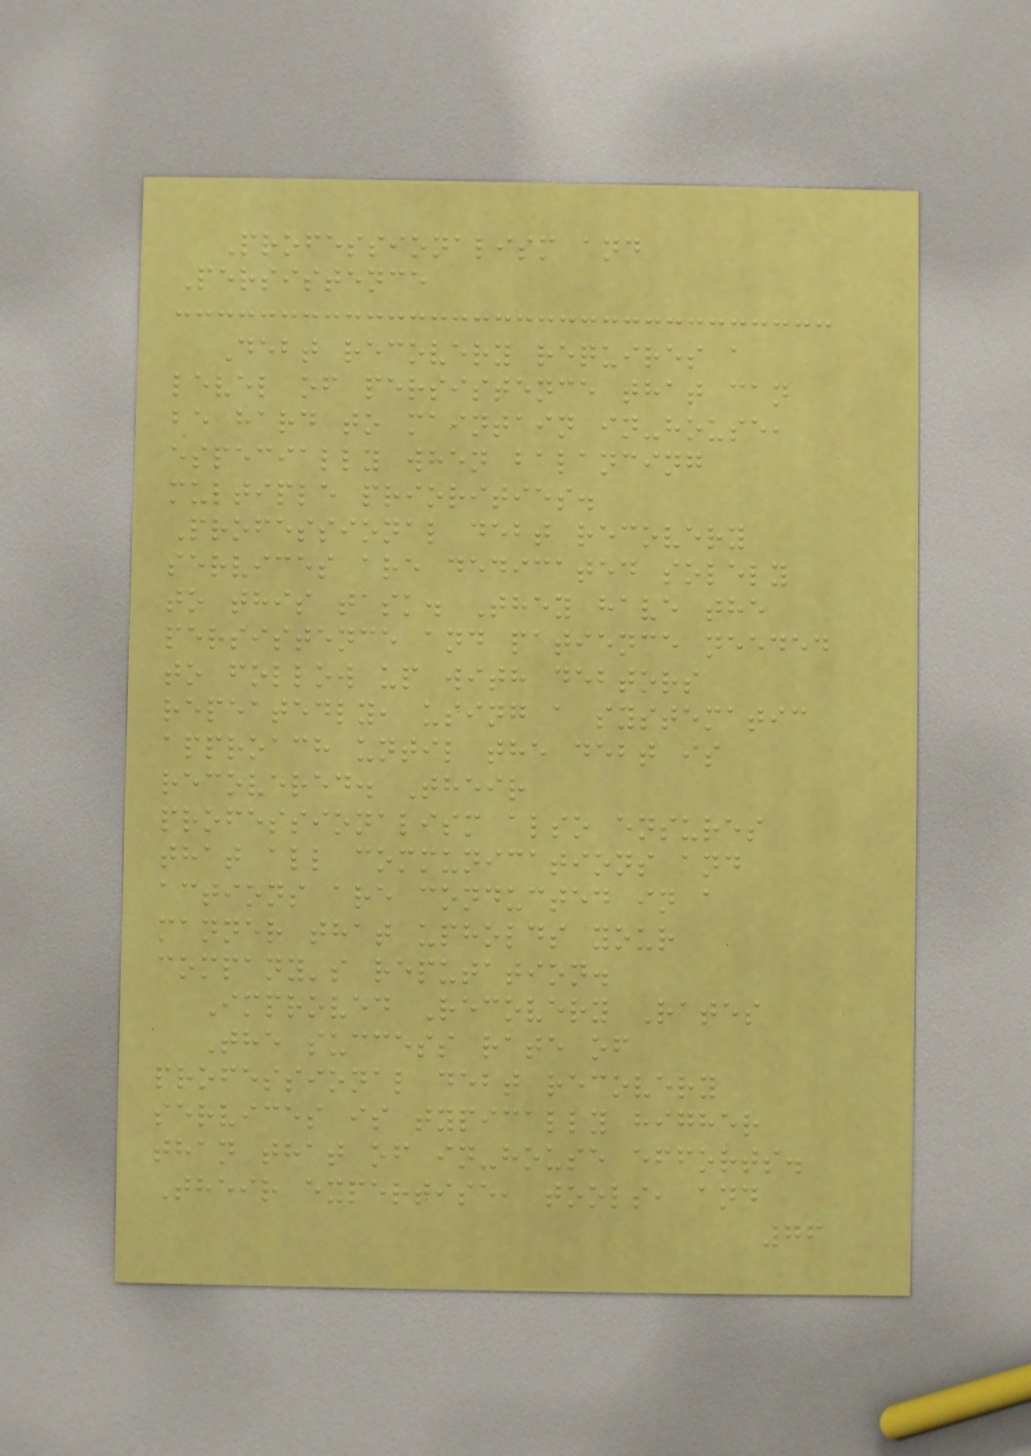Professionalism and
Persistence
Debt recovery requires a
level of persistence that can
be hard to maintain in-house,
especially when balancing
multiple priorities.
Professional debt recovery
services are dedicated solely
to this task. They have the
persistence and patience needed
to follow up with debtors
repeatedly, using a systematic
approach until the debt is
recovered. Their
professionalism also ensures
that all communications and
actions are conducted in a
manner that upholds your
company's reputation.
Improved Recovery Rates
The success rate of
professional debt recovery
services is typically higher
than that of in-house efforts.
Their expertise, tools, and
76
